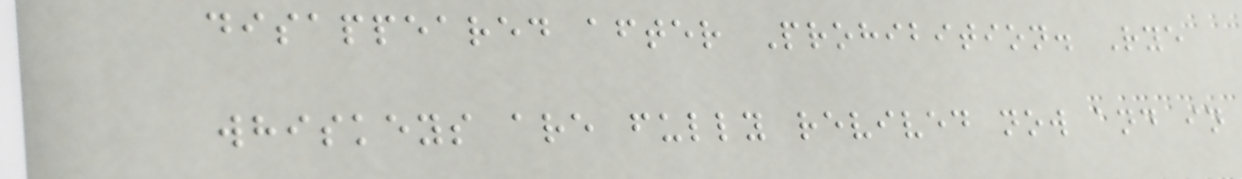disappeared after Prohibition. Rye
whiskeys are fully revived now and in
